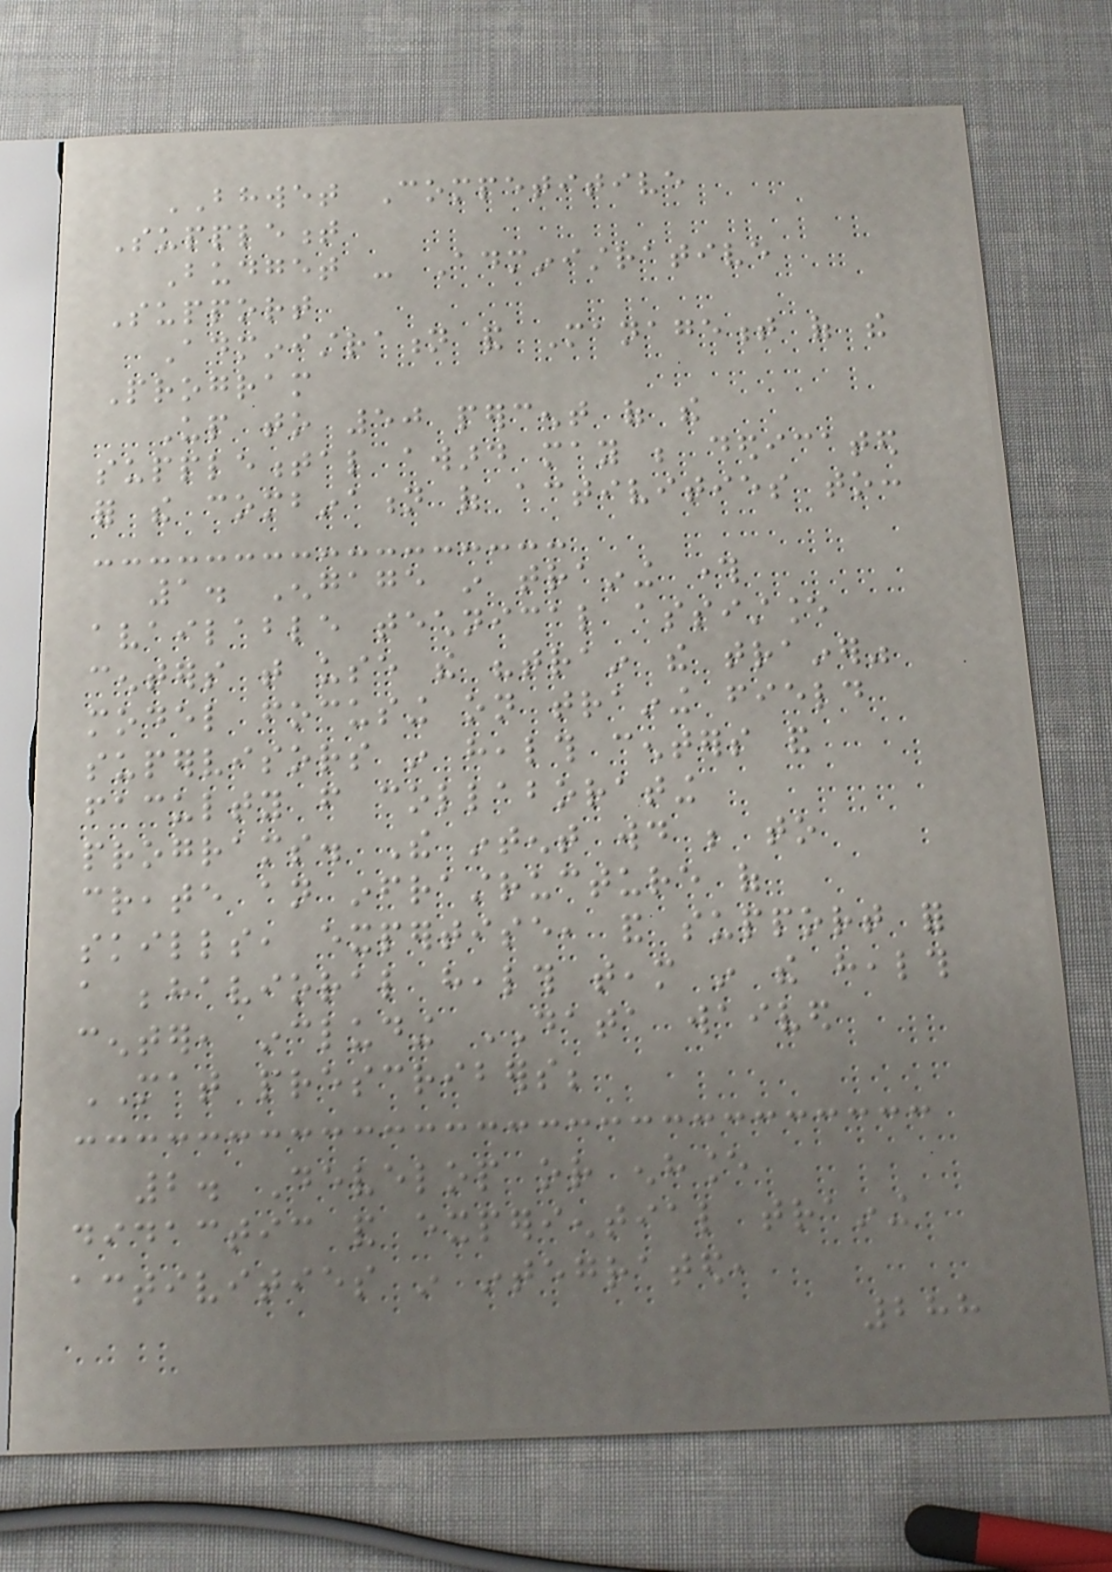BHWET Competitive
Supplement
Budget - Administrative
Support
Administration and Management of the
Program
Up to 50 percent of the
supplemental award may be dedicated
for the combination of activities to:
1. Engage in training through
available technical assistance
centers that use the "train the trainer"
model focusing on training field
supervisors in health centers and
faculty from collaborating
programs. The intent would be to
create an infrastructure of
skills, expertise, and support for
a behavioral health team in the health
center, including DATA waived
MAT prescribers;
2. Develop or enhance
didactic and experiential training
activities in integrated,
288
